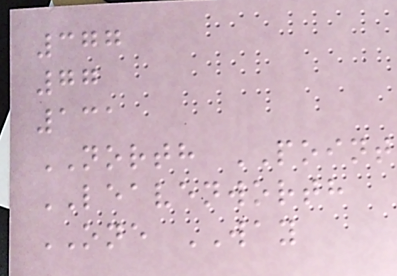377
77
131
NORTH POINT
LEAVENWORTH
ONE WAY
